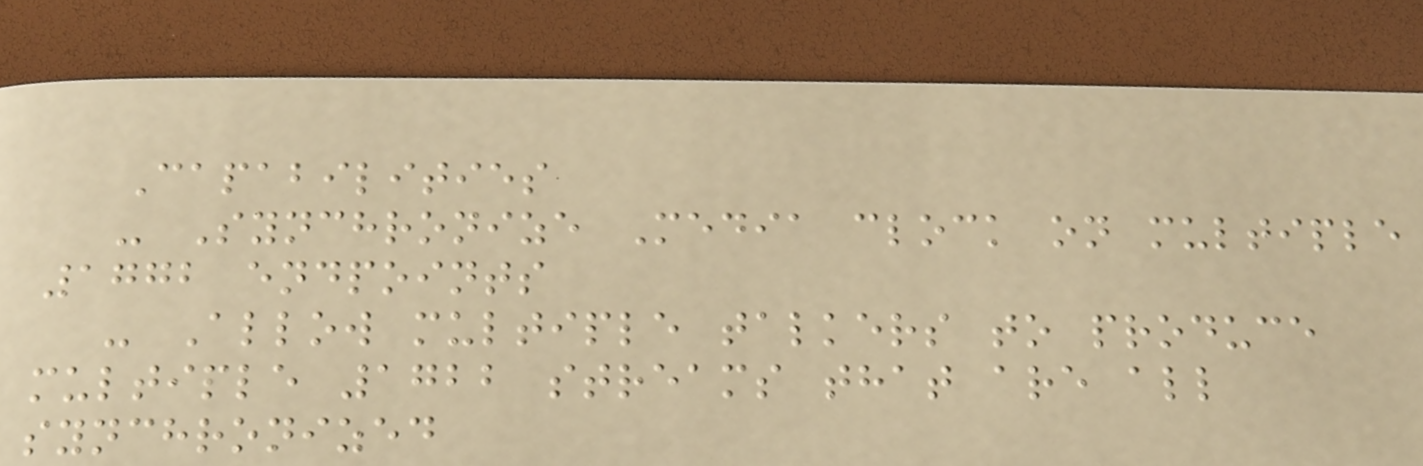Capabilities
- Synchronize Media clock on multiple
1772 endpoints
- Allow multiple talkers to produce
multiple 1722 streams that are all
synchronized
